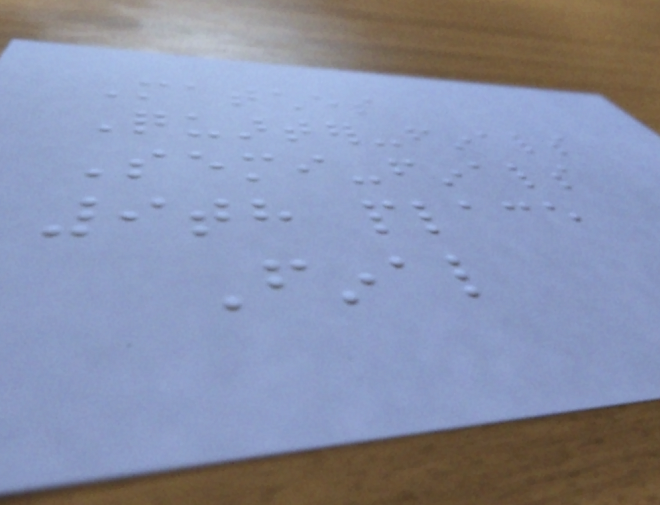Matches
Quarter-finals
Semi-finals
9th place
Final
